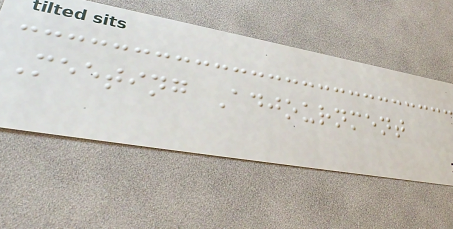Meeting Adjournment
